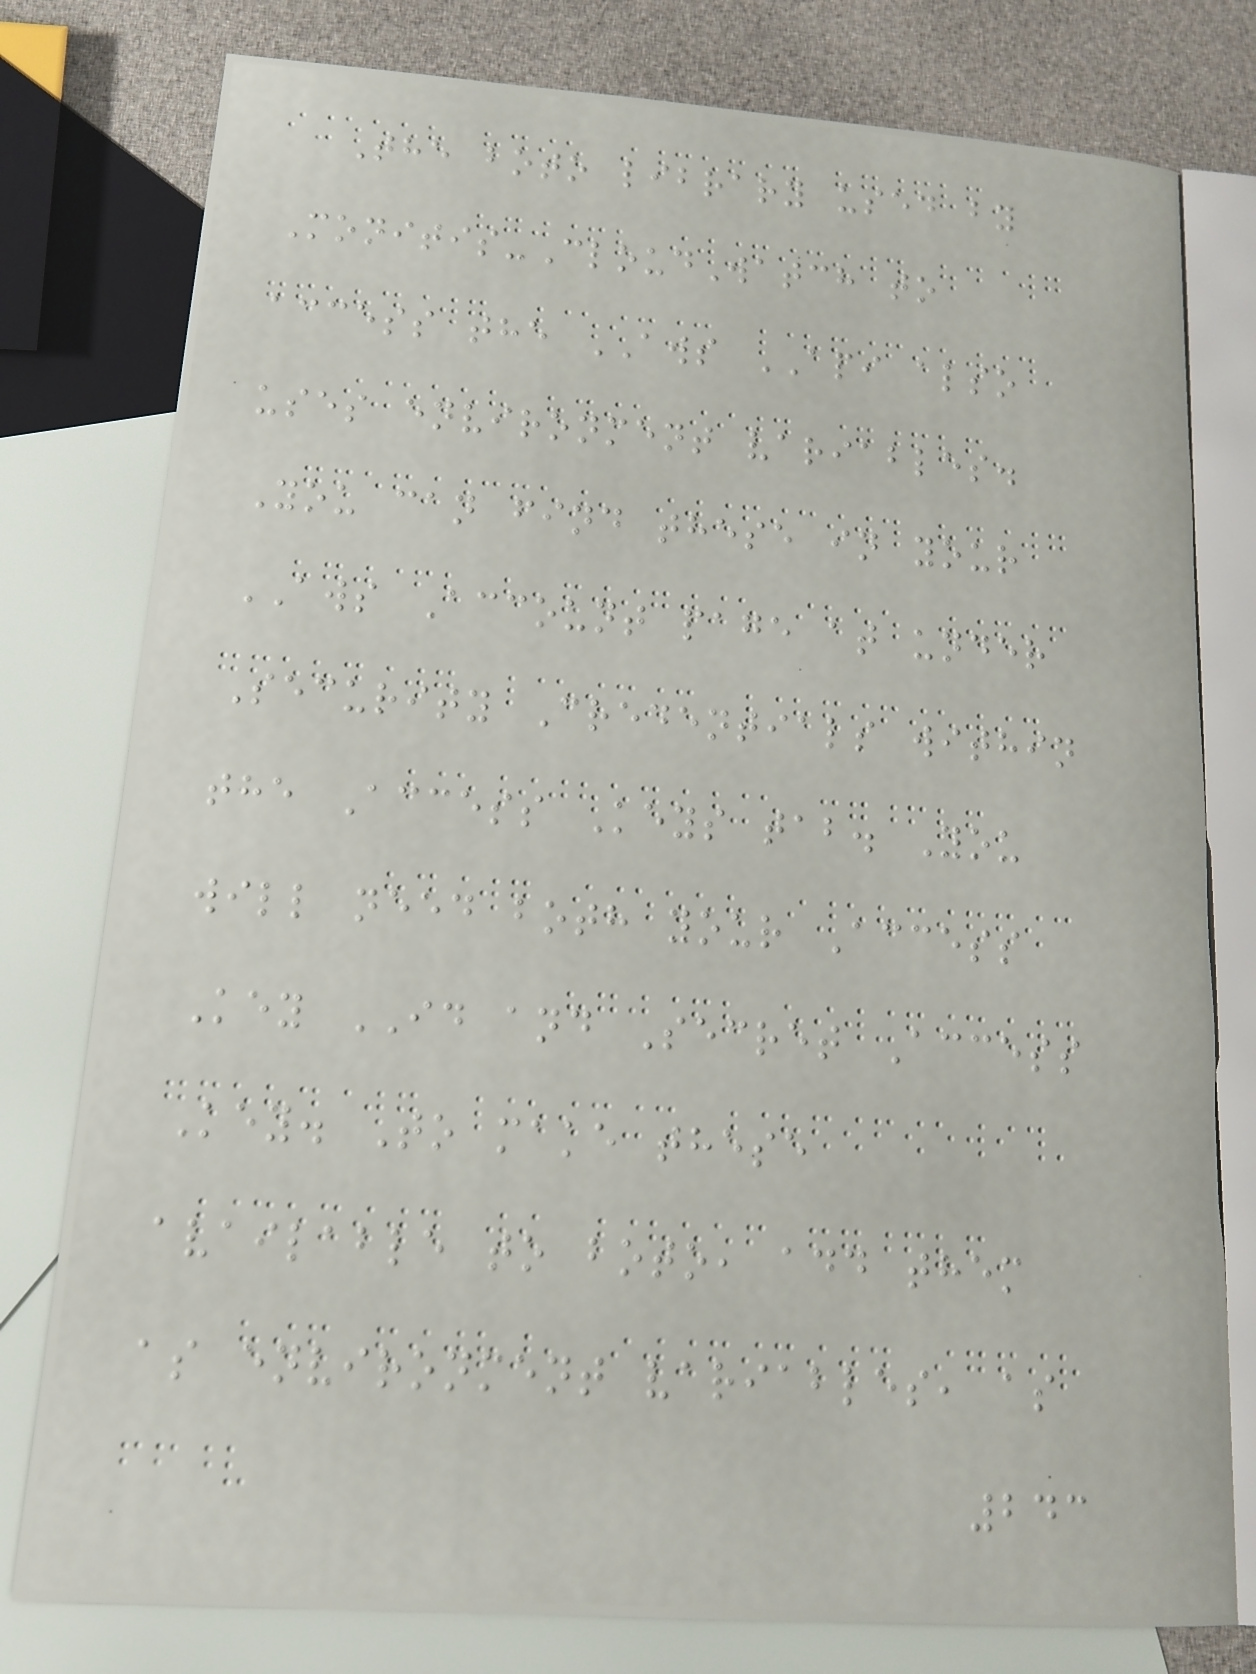The boto library used by
Monitis-CloudWatch to
access the AWS API also
uses environment variables.
You can find these in your
AWS Account page at under
Security Credentials within
the Access Keys tab. You
will need both your Access
Key ID and Secret Access
Key. To make these
available to boto, add them
as environment variables, as
243
